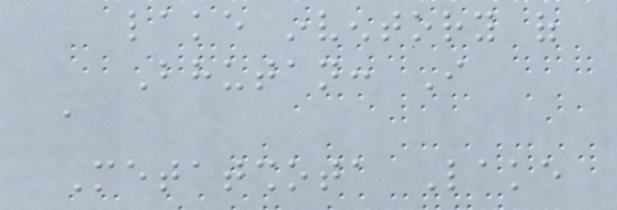lake inventory of
Bhutan: I
a
Metatshota Lake
